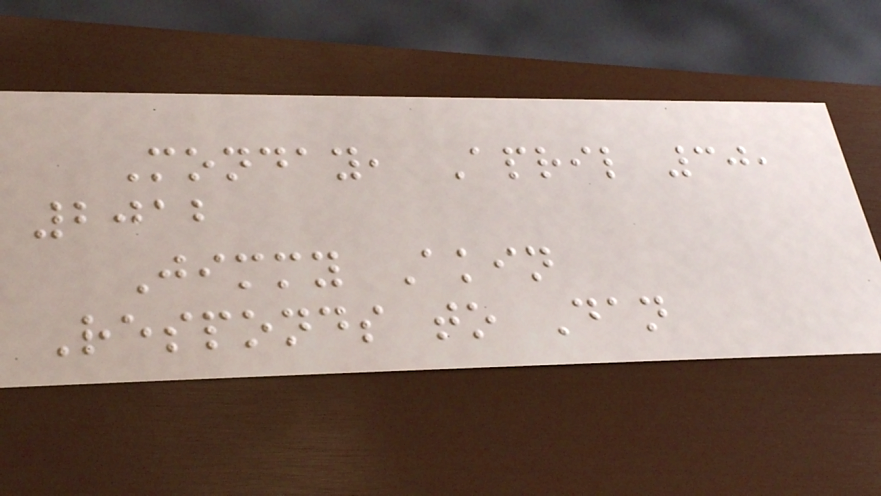Monday, April 30,
2012
Jimmy Akin
Responds to Dan
